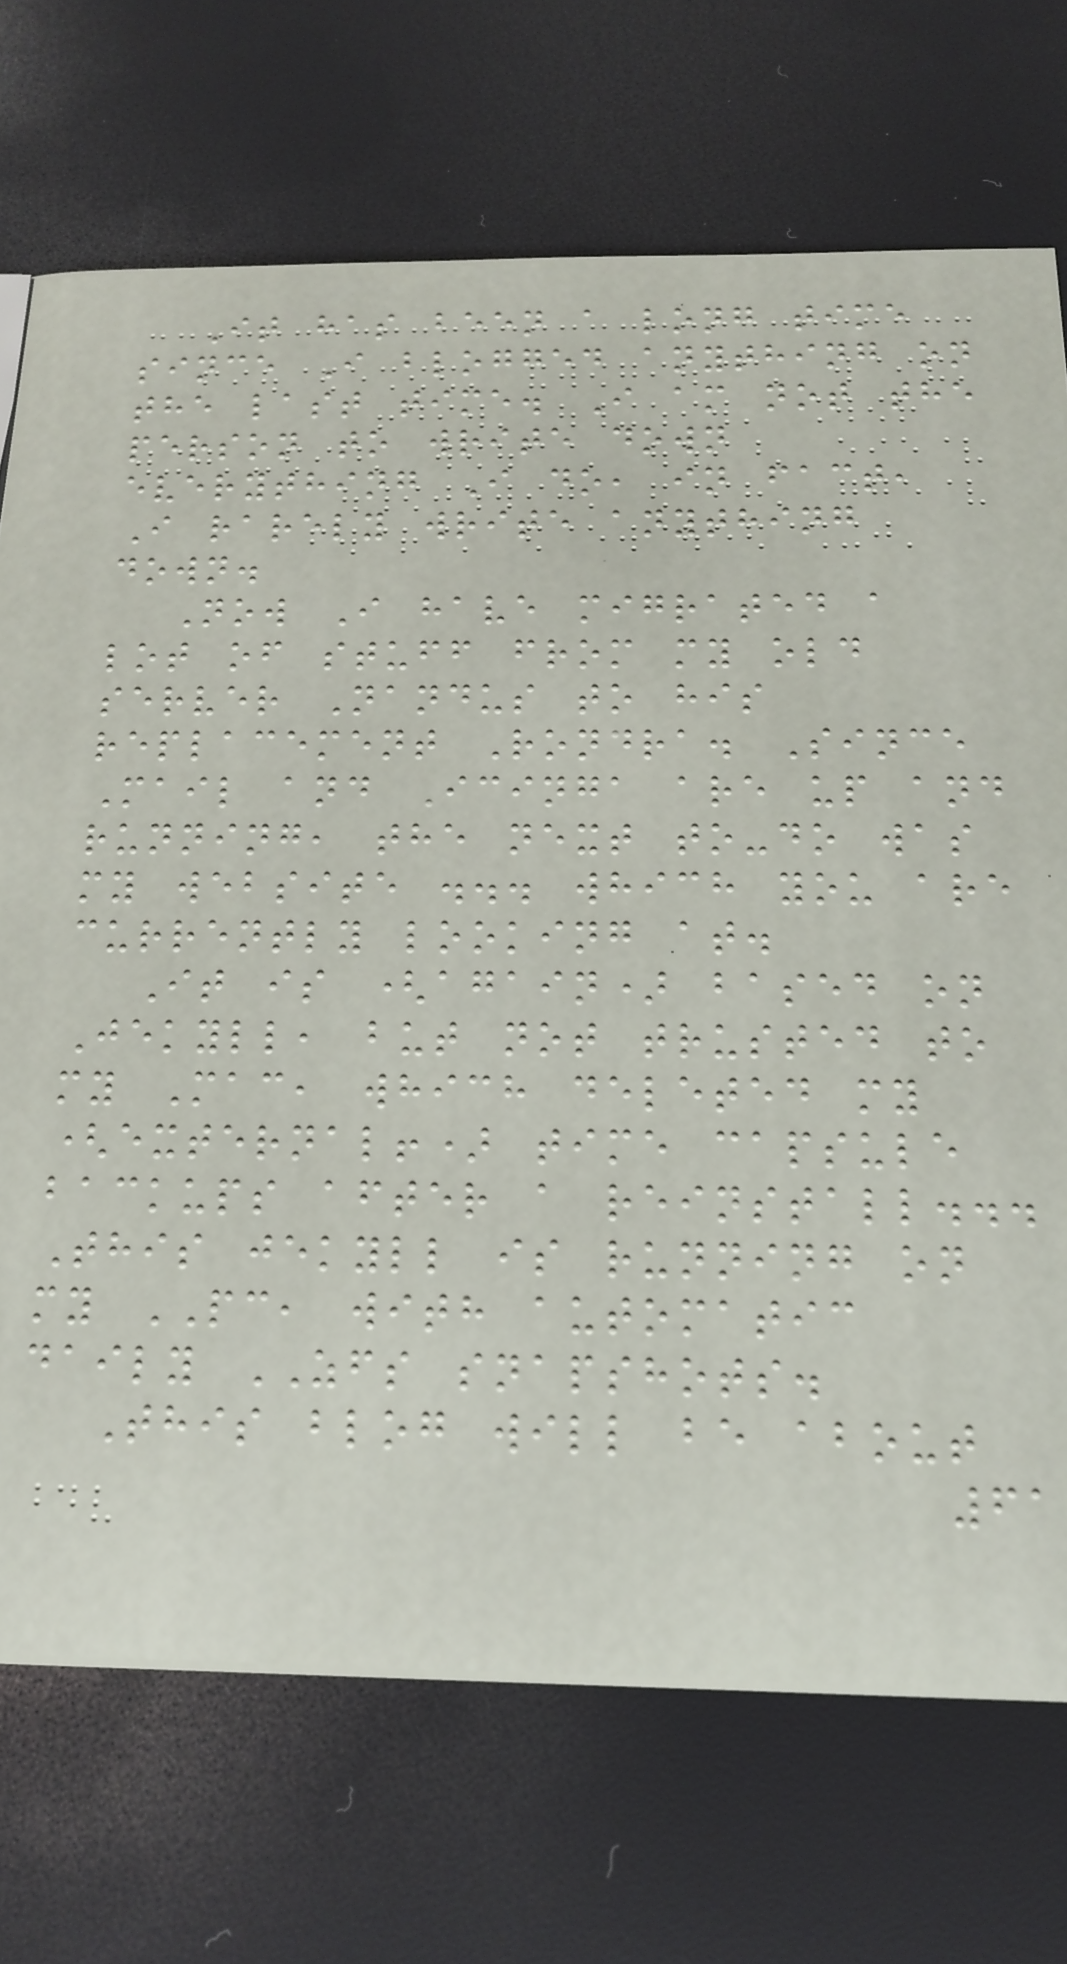It has been a long time
since I blogged anything on
the last time. I am not the
person to write down
everything I do, in fact,
I rarely write anything
down.
Now I have migrated a
lot of stuff from my old
server Nandus to his
replacement Rondra. Since
Mail and Icinga are up and
running, the next to-do was
my website ... which you are
currently looking at.
It is (again) based on
Jekyll, but not trusted to
my Mac, which deleted my
(external!) time capsule
backups after a reinstall...
This jekyll is running on
my PC, with automatic
daily ZFS snapshots.
This blog will be about
61
